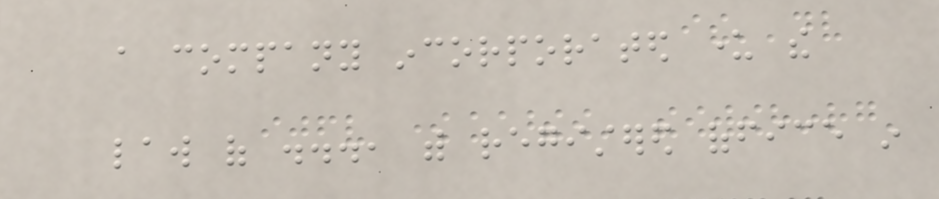a company incorporated under the
law of ..., with registered office in
